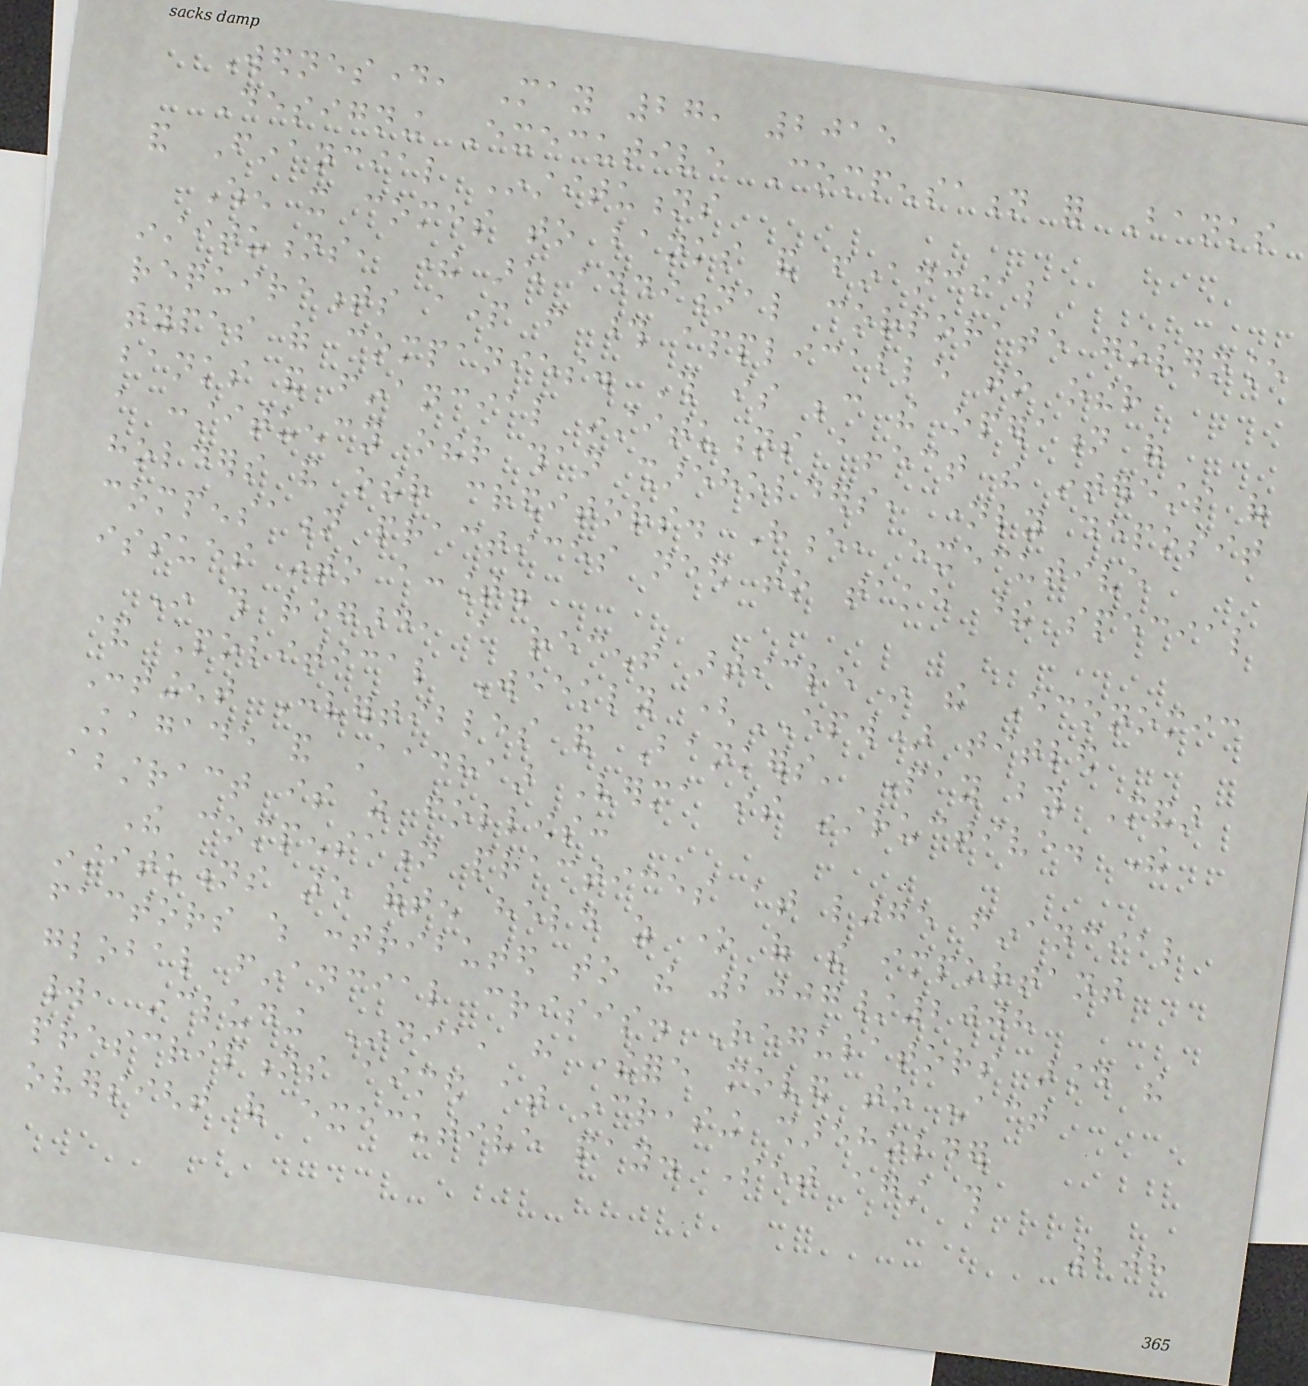Wednesday, May 27, 2015
Designing Executive Compensation for Banks
and Financial Institutions
When it comes to banks and financial
institutions, there are additional corporate governance
requirements apart from those applicable to other
types of companies. This is because the operation of
banks and financial institutions affect the interests of
a constituency other than shareholders, namely deposit
holders and other creditors. Hence, executive
compensation practices need to take these special
issues into account.
In this regard, a recent article in the Economic
& Political Weekly (EPW) titled
Contingent Convertibles and Bankers' Pay by Mandar
Kagade and Aadhaar Verma is instructive. The
abstract is as follows:
The compensation practices at large financial
institutions are often held as one of the important
factors which contributed to the 2007/2008
global financial crisis. Regulators around the
world, including India, have therefore moved to enact
prescriptions aimed at increasing shareholder
oversight of executive pay. Set against this
208
